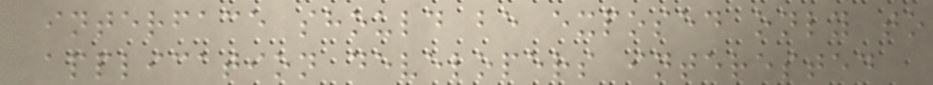interface should be exposed only to
application developers interested
